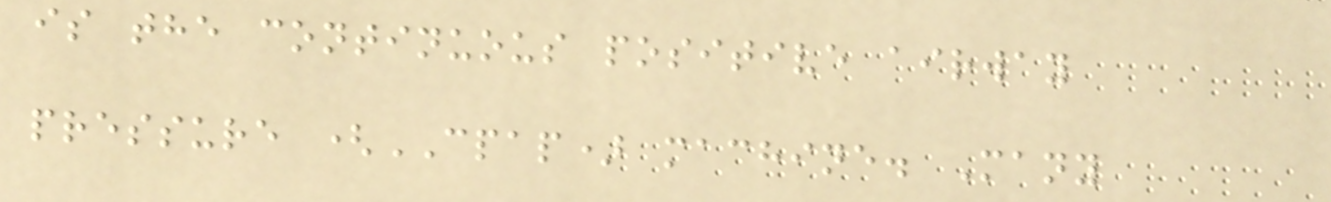is the continuous positive airway
pressure (CPAP) machine. Many
